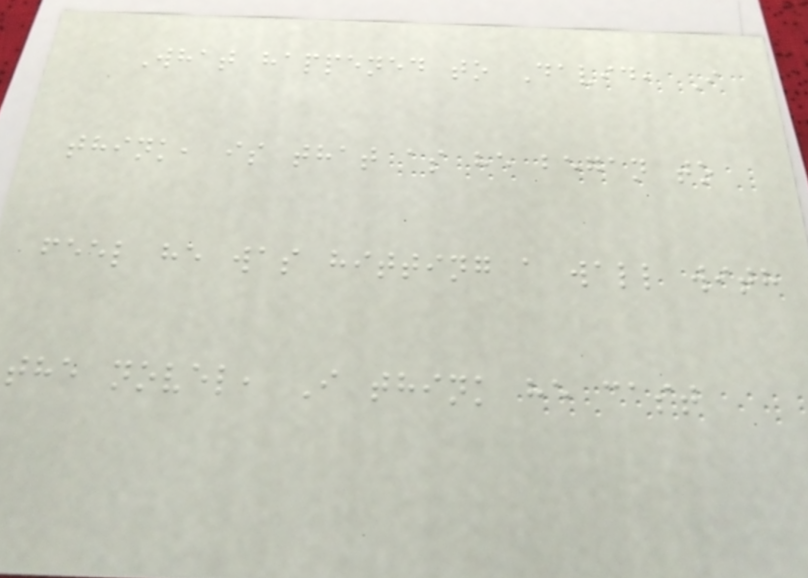What happened to David, I
think, is that as he began to
feel he was hitting a wall with
the novel, I think he cast
